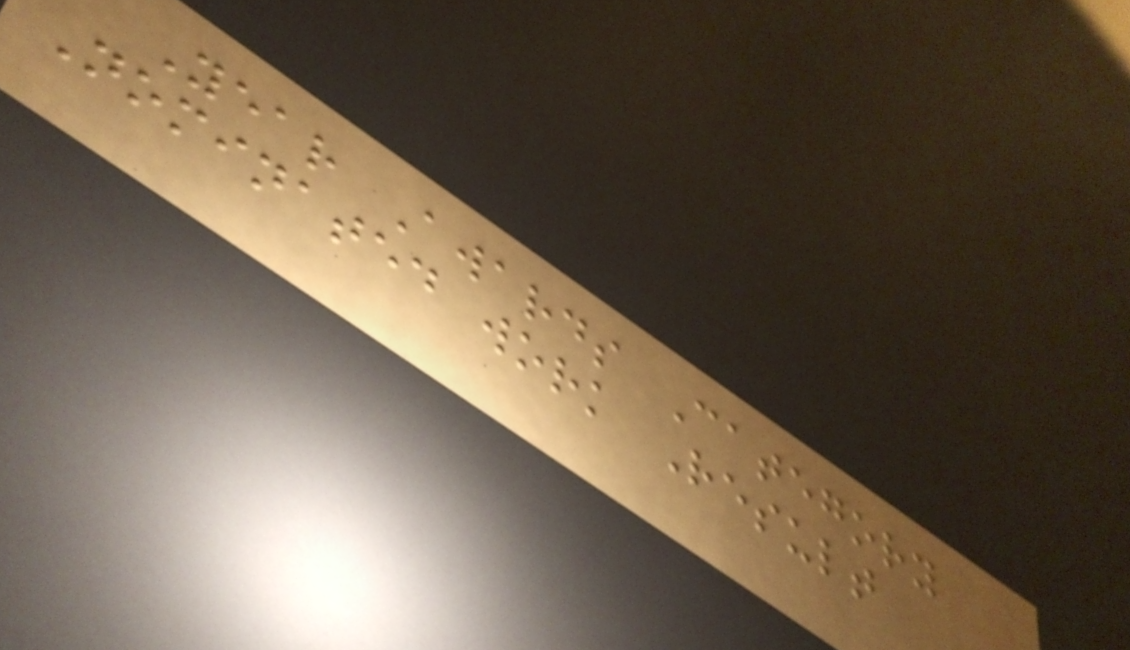Year Awards Category
Nominated work Result
